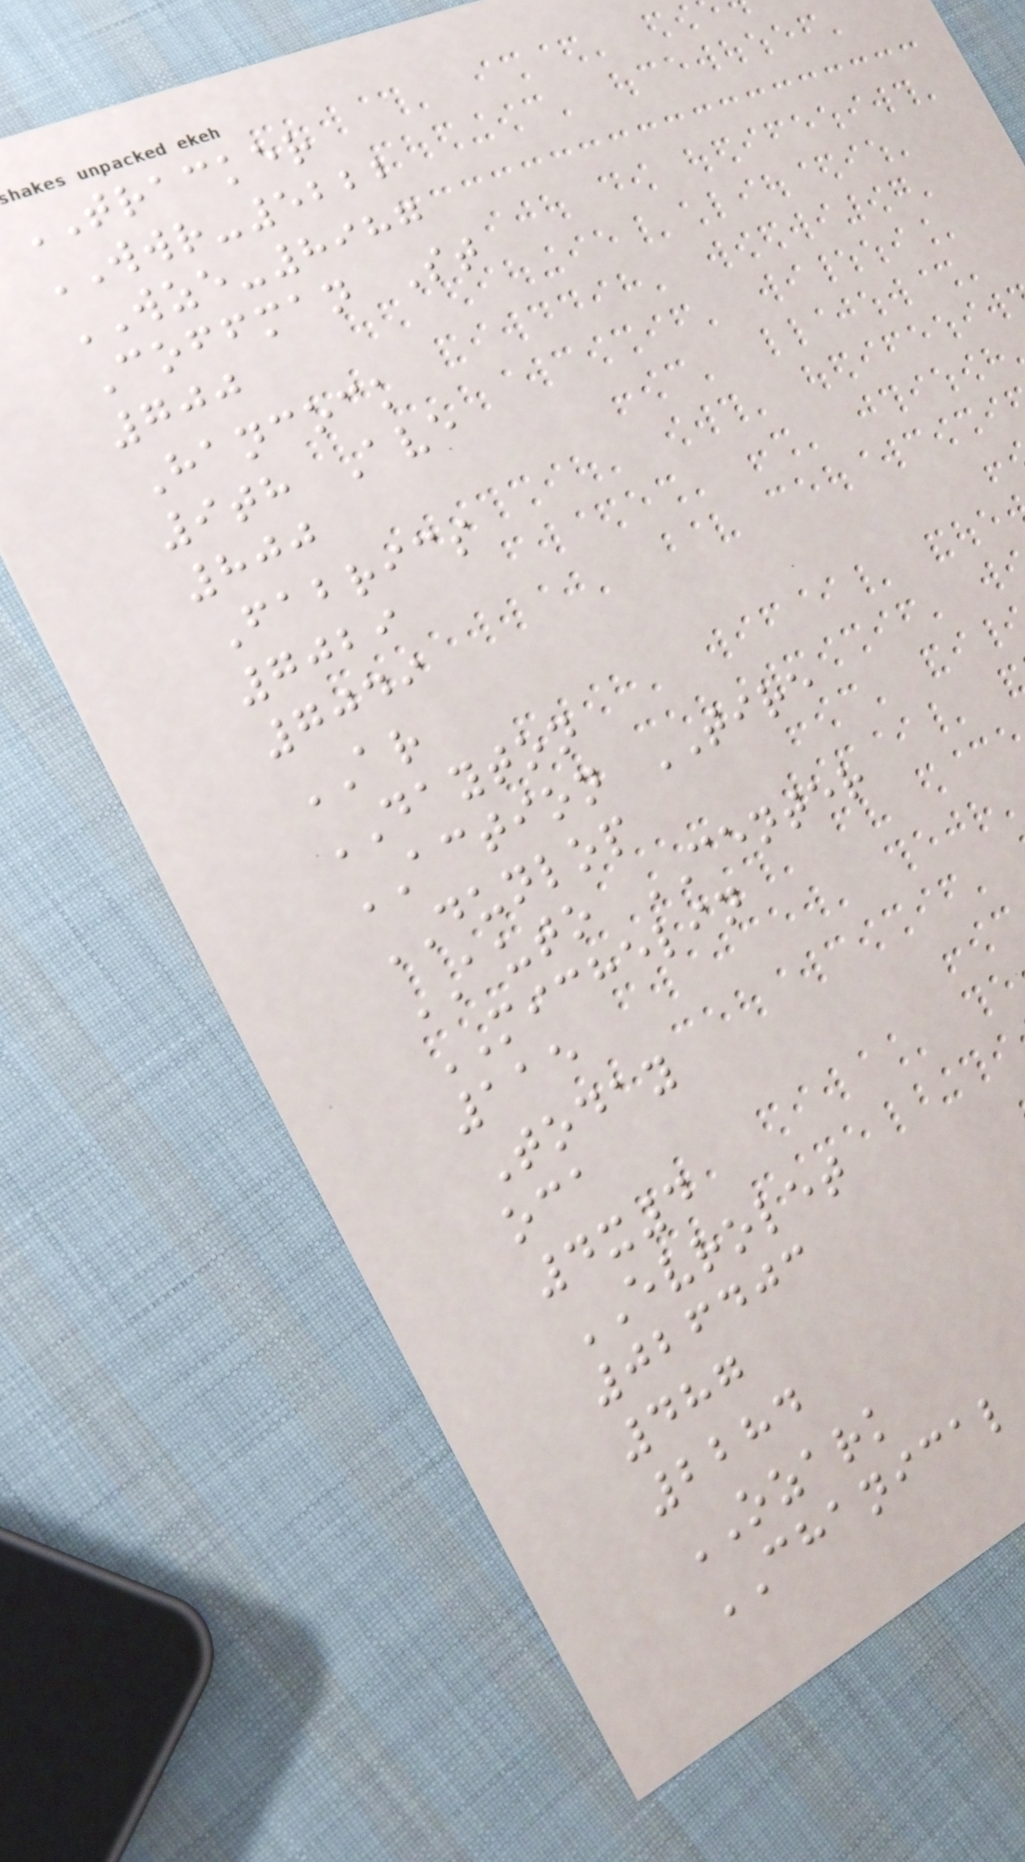TRACKER
WWR-5222
WZE-8987
Coffman St
700
Hancock
9th Ave
800
Fabrics
7029
7049
AR
DAYTON
ACTION TIRE
DUNLOP
AUTO CENTER
MICHELIN
115
Today
oca
4x4
EVROLET
026403
487
2284
OZARK
CHANICAL
